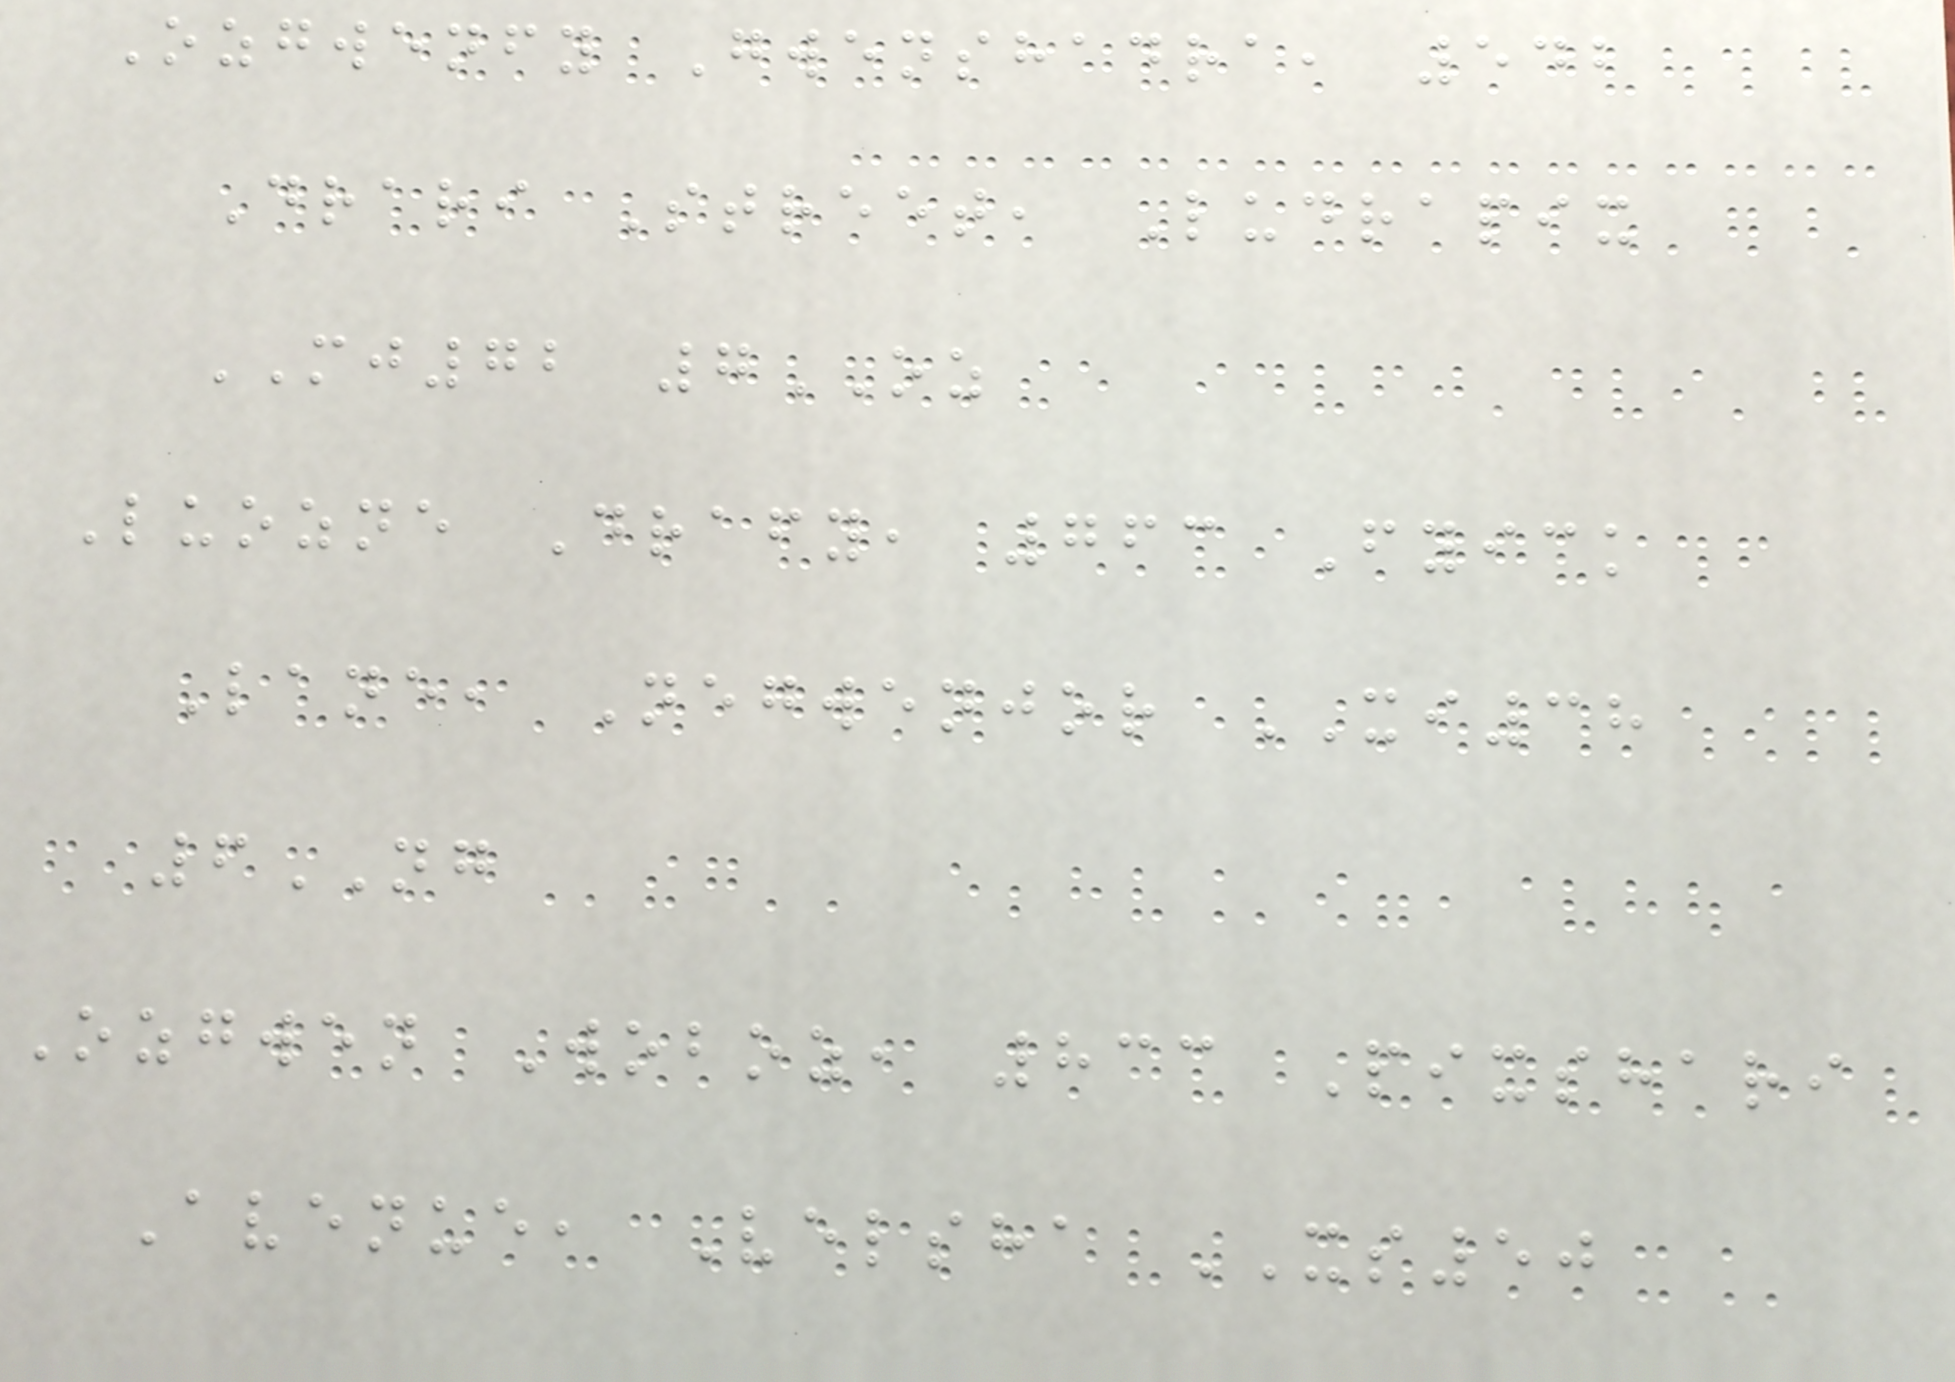Ozgwenfy Gwenshadra, 542
Drari Street, Ludrapix
MJ72 7OZ
Luozne Drafy, 763 Fyick
Lane, Negwenjor XI38
6NG
Ozgwen Woboz, 833 Pixshari
Avenue, Velsha XS50
